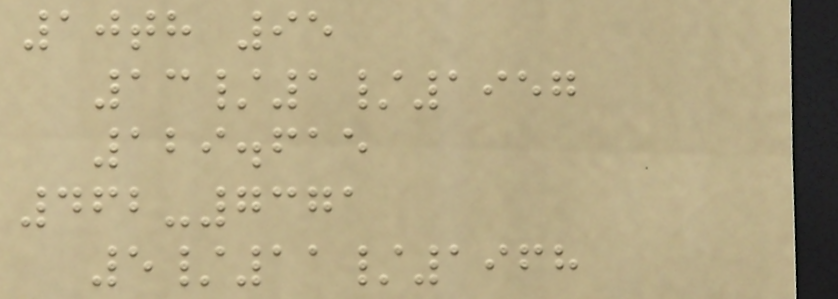10th 95
13/1/1957
129.615
462-7371
5/11/1968
